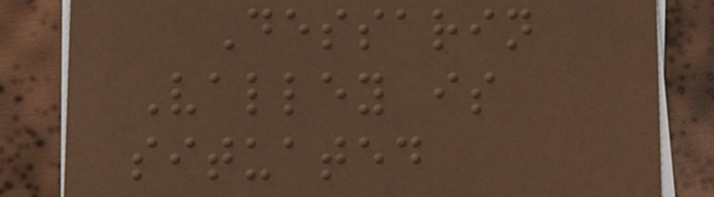Dessarin
Valley is
situated
